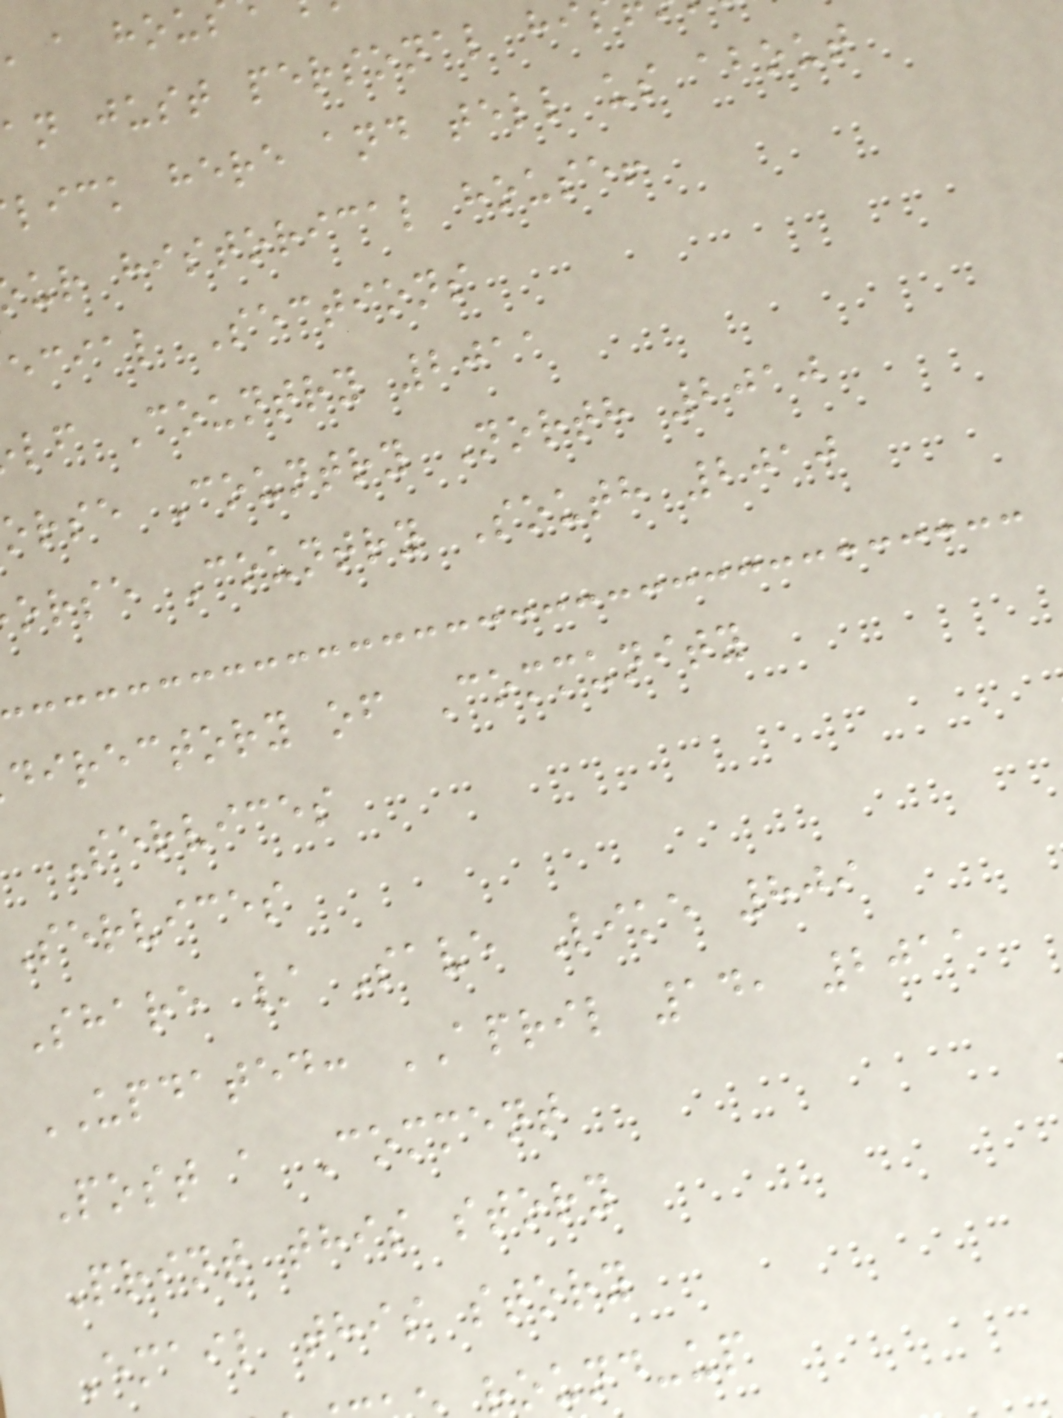an just personal hi
lick here and tell us about
ur historical house!
ecial Sections
lf Country 2011
orse Country North 2010
orse Country South 2010
directory of Community
Services
Services
Share / Save Like 809
UPDATED: APRIL 14, 2011
Post a Comment
Print this story
Email this story
round-up
